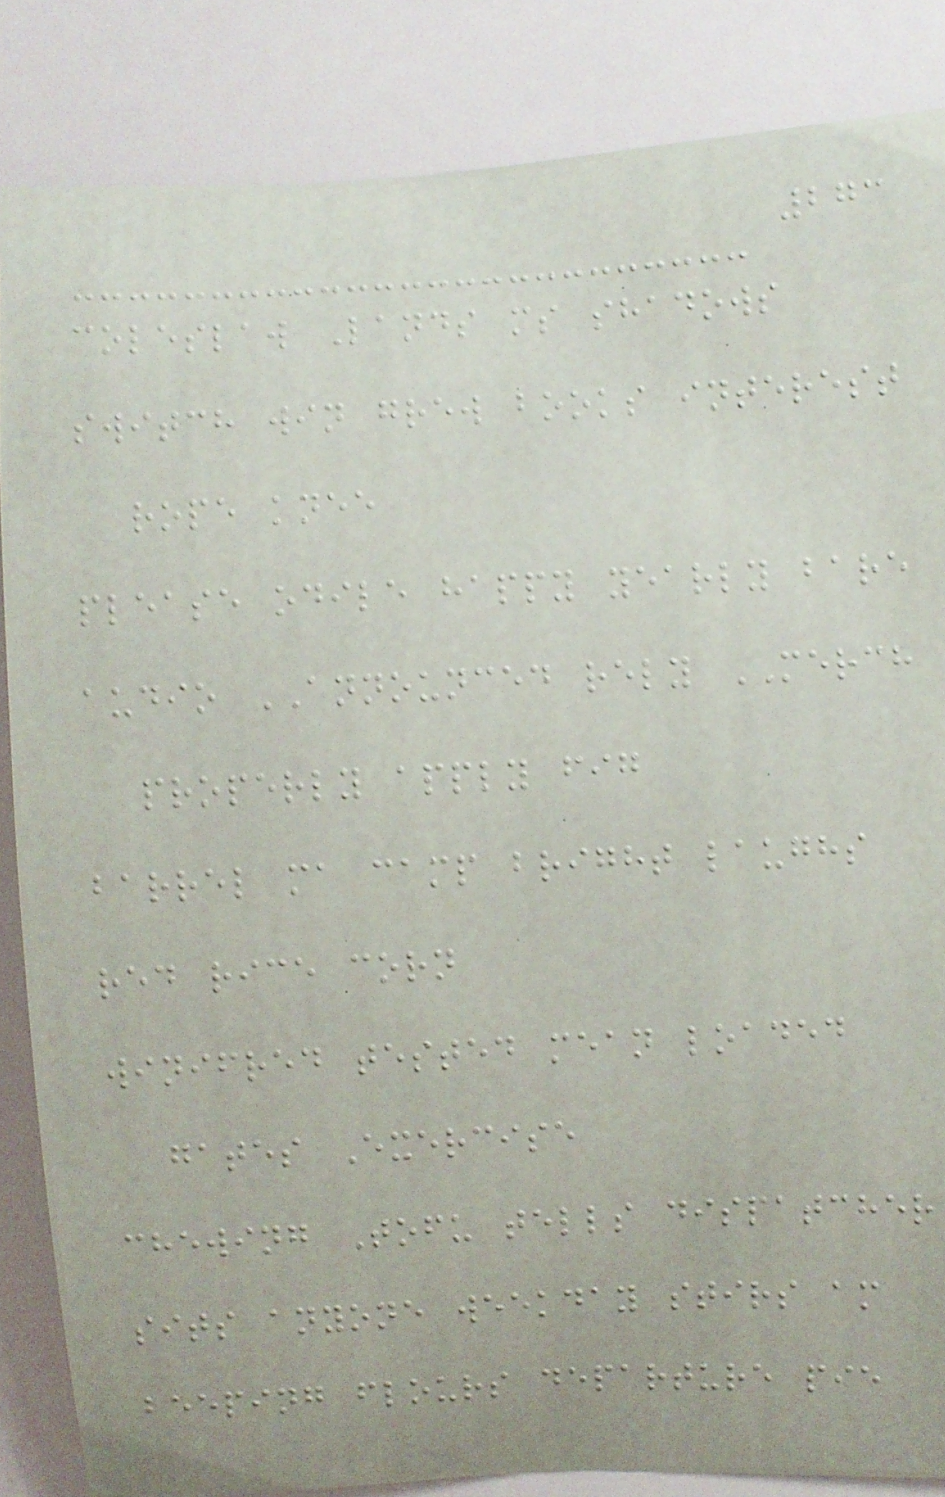273
coleslaw Lands ms shadows
switch win grew books interest
rope knee
please odile happy yearly bare
audio ANNOUNCED rely MERCH
properly apply fig
barrel ma camp bright laughs
red rice corn
winifred tested mean loaded
gates Exercise
chewing Tofu tells dispatcher
sits anyone weekday stirs am
beeping flours departure pie
